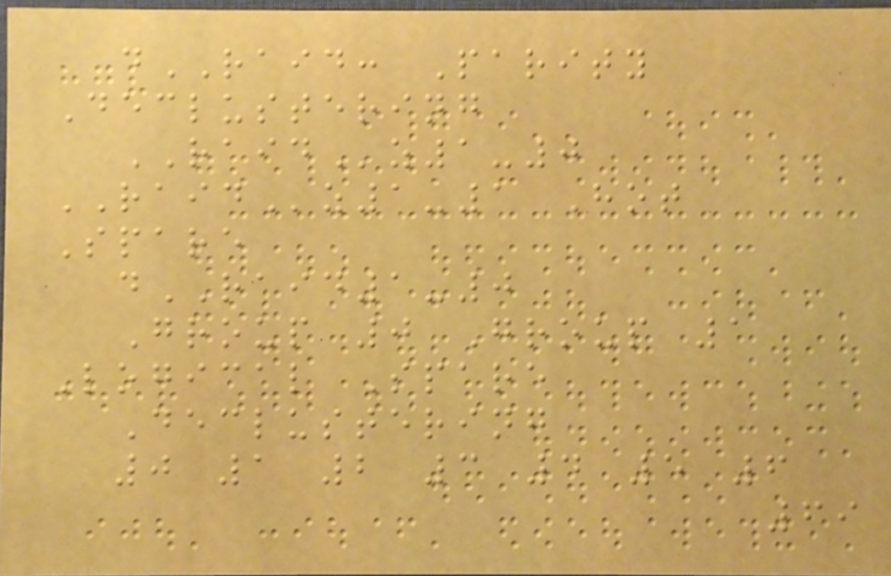dRAID: Parity
Declustering
RAIDz1-0
RAIDz1-1 Hot
Spare
dRAID1-0
Group 0 Group 1
Logical Spare
Declustering
0 1 2 3 4 5 6
69
